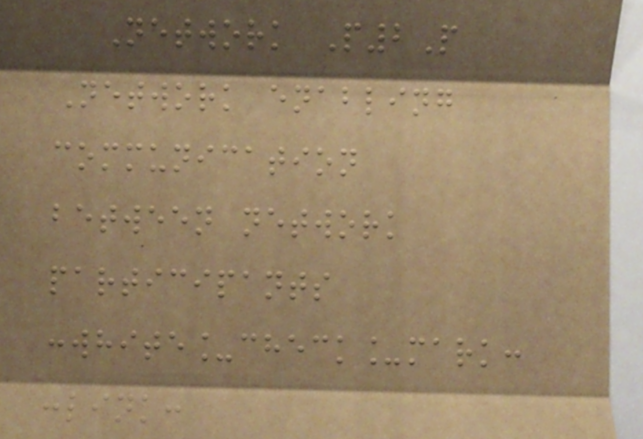Network P2P
Network enabling
communication
between network
participants
:white_check_mark:
:link:
